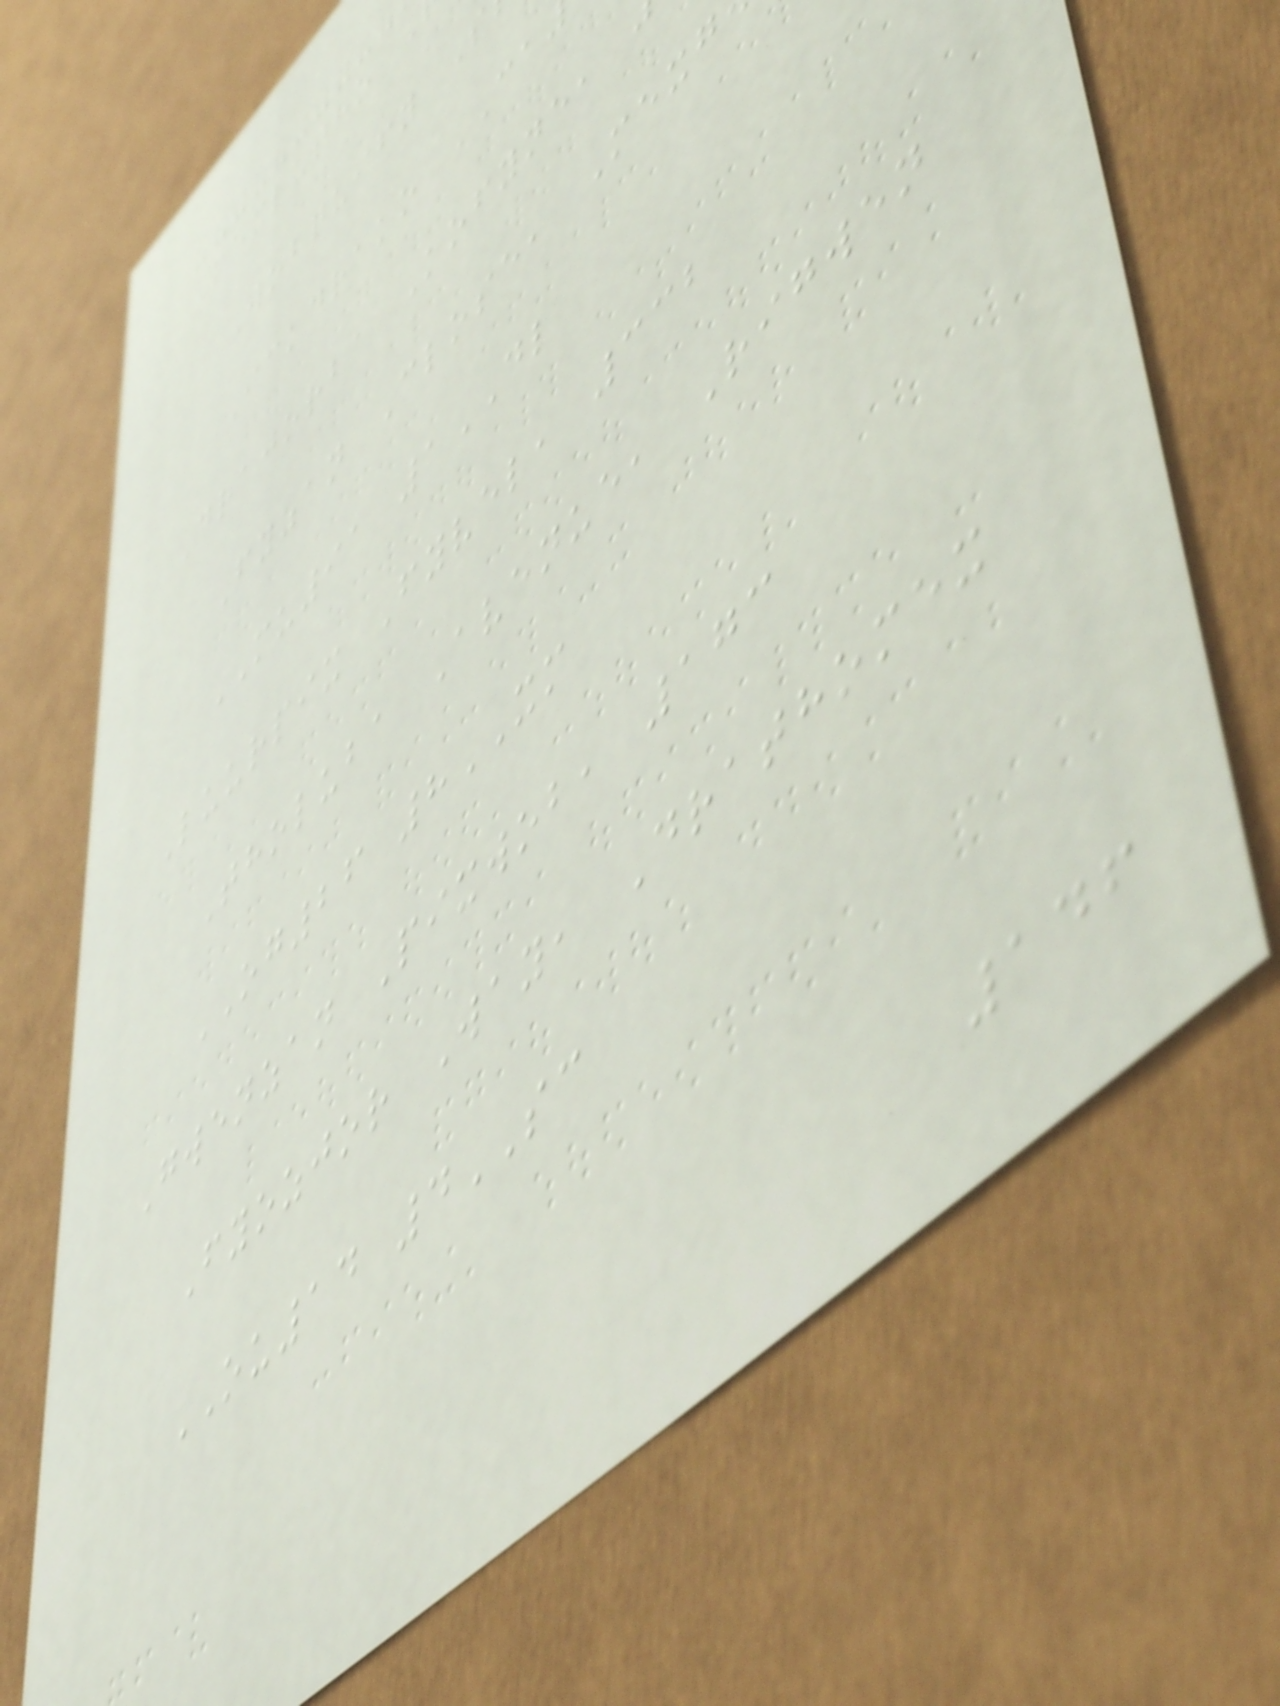Mexlutho
Wobquify S
Ickdrako CA
Drajorba Kofyne,
Fyzan Close, Mexg
MU91 1DL
Luurpix Fyvel, 332
Tholuba Avenue, Rigwen
OG26 8XM
Gwenzan Pixwob, 173
Fyozjor Way, Drathomex
OU14 4SC
146
